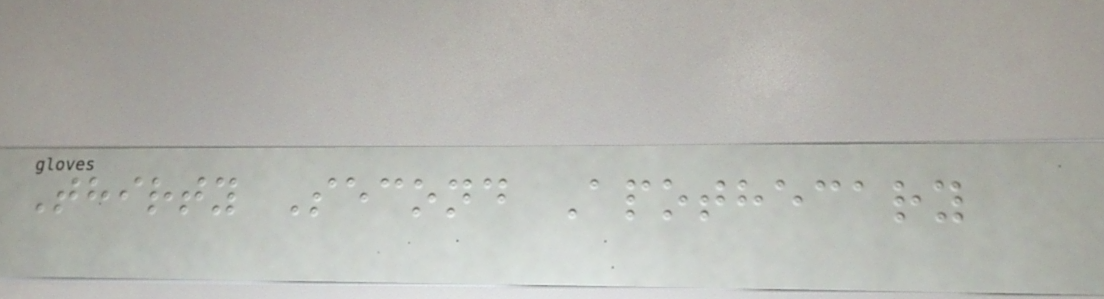Thirty Second Apothecary
